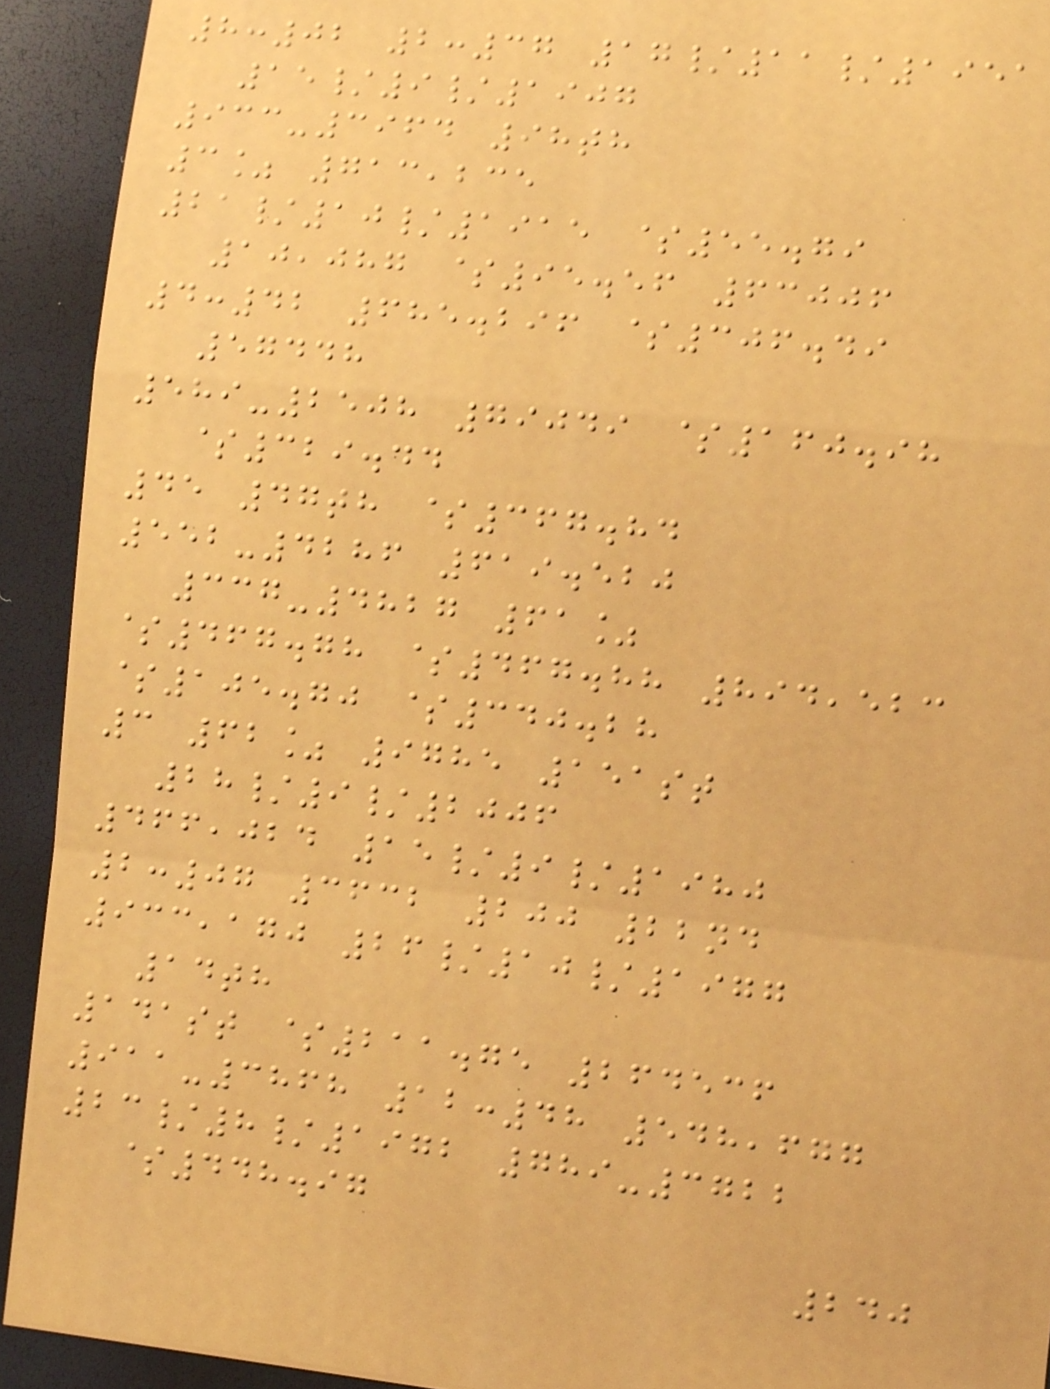8:02 2:37 17/11/1951
15/9/1907
933-3964 98th
3% 713,235
21/10/1915 $55.79
10,087 $95.56 63006
4:42 685.296 $306.49
57448
589-2508 79049 $160.98
$329.44
45 47th $367.84
552-4286 619.520
337-4827 61%
$467.78 $467.88 894,523
$105.70 $340.28
3 62% 9785 151st
28/9/2006
466,024 15/9/1980
2:07 3632 200 22nd
933,170 26/10/1977
14th
141st $211.75 264536
911-3868 12:48 548,677
23/8/1972 789-3722
$448.97
240
